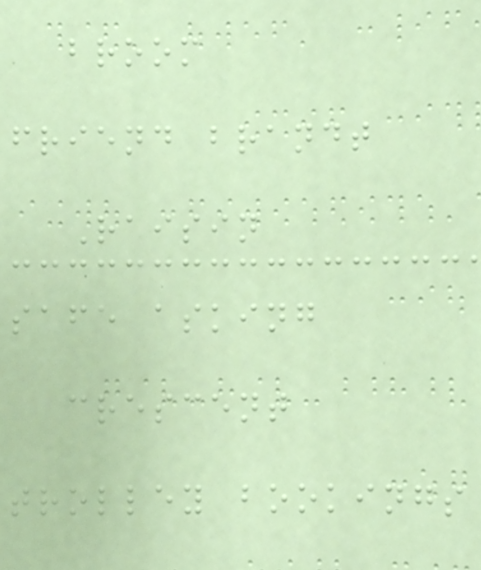broom
friend brandt
Raisin
safe asking
crescent
trolley bookings
